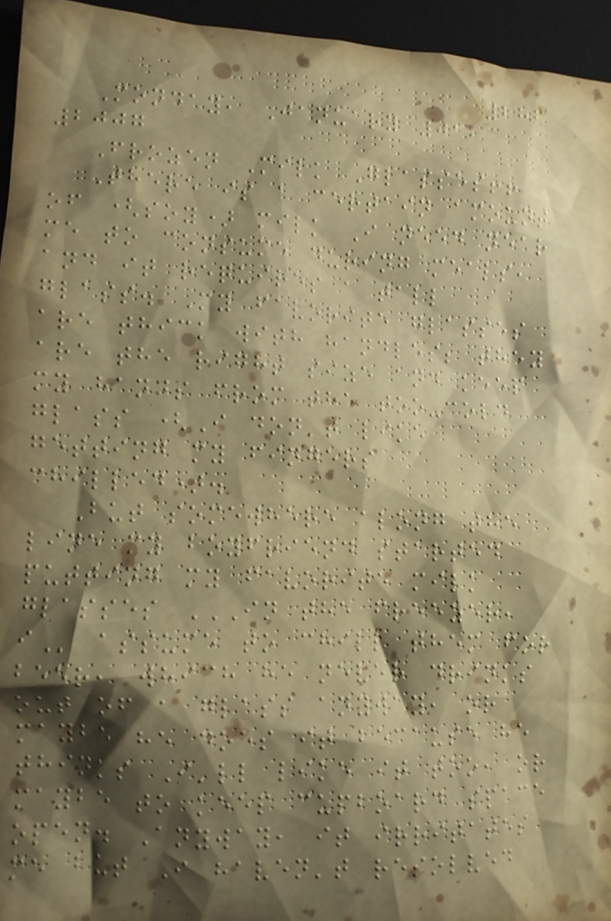286
Monday, January 01,
2007
Frozen Milk Glasses!!
There is a certain amount
of (soy) milk I need near
me to consume during meals,
and it requires a tall
glass. My favorite glasses
are thick with handles; they
are the right size and keep
my hands from the too-cold
glass (I don't like
getting my fingers
chilled).
But somewhere along the
line my boyfriend started
putting my favorite milk
glasses IN THE FREEZER,
I assume to chill them for
beer, which he never drinks
out of a glass anyway, or
maybe he does it because he
thinks I'll like it too, or
maybe to keep cupboard space
open. Anyway, it irritates
me but I haven't resolved
